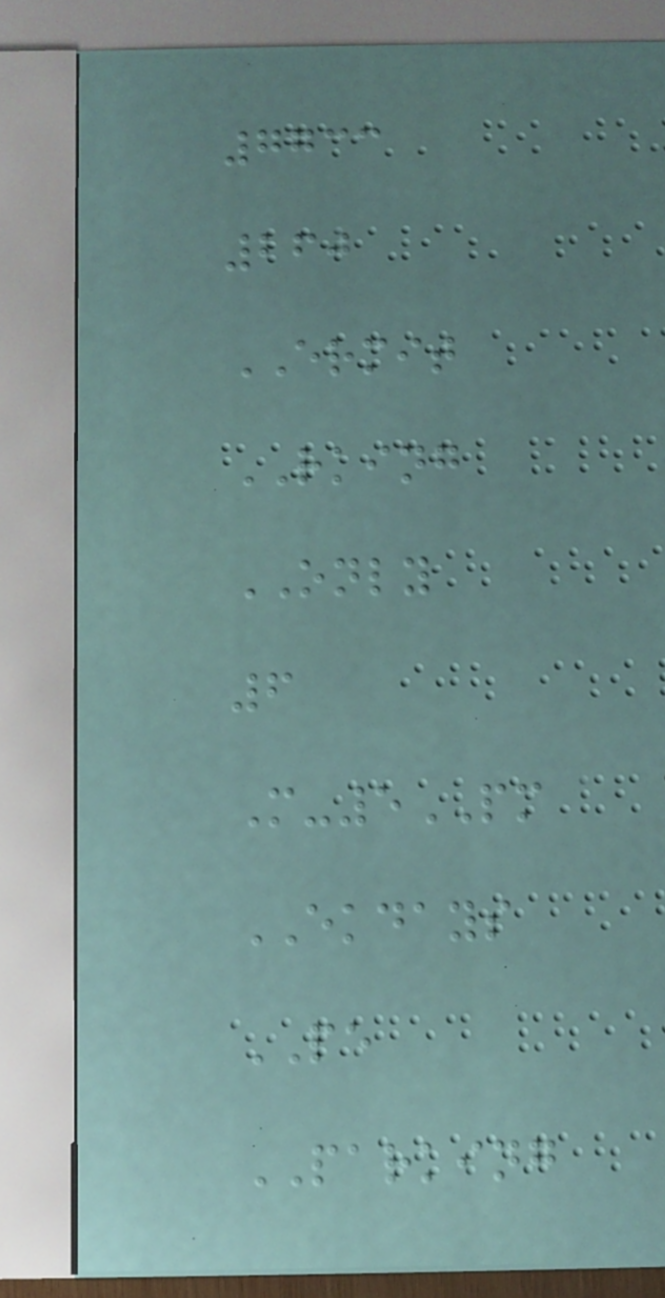7733
260
ERMIT
RKING
ONLY
6
M-5PM
EKDAYS
PE
PARKING
